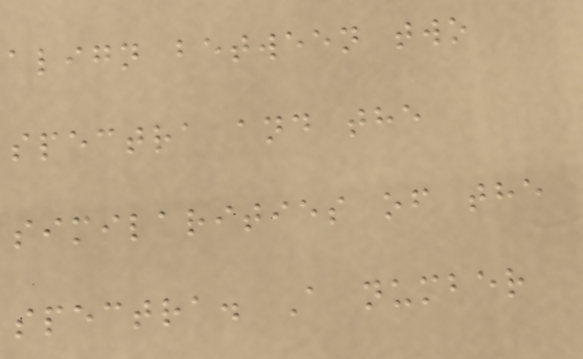align between two
spectra and the
similarities of the
spectra. A number
